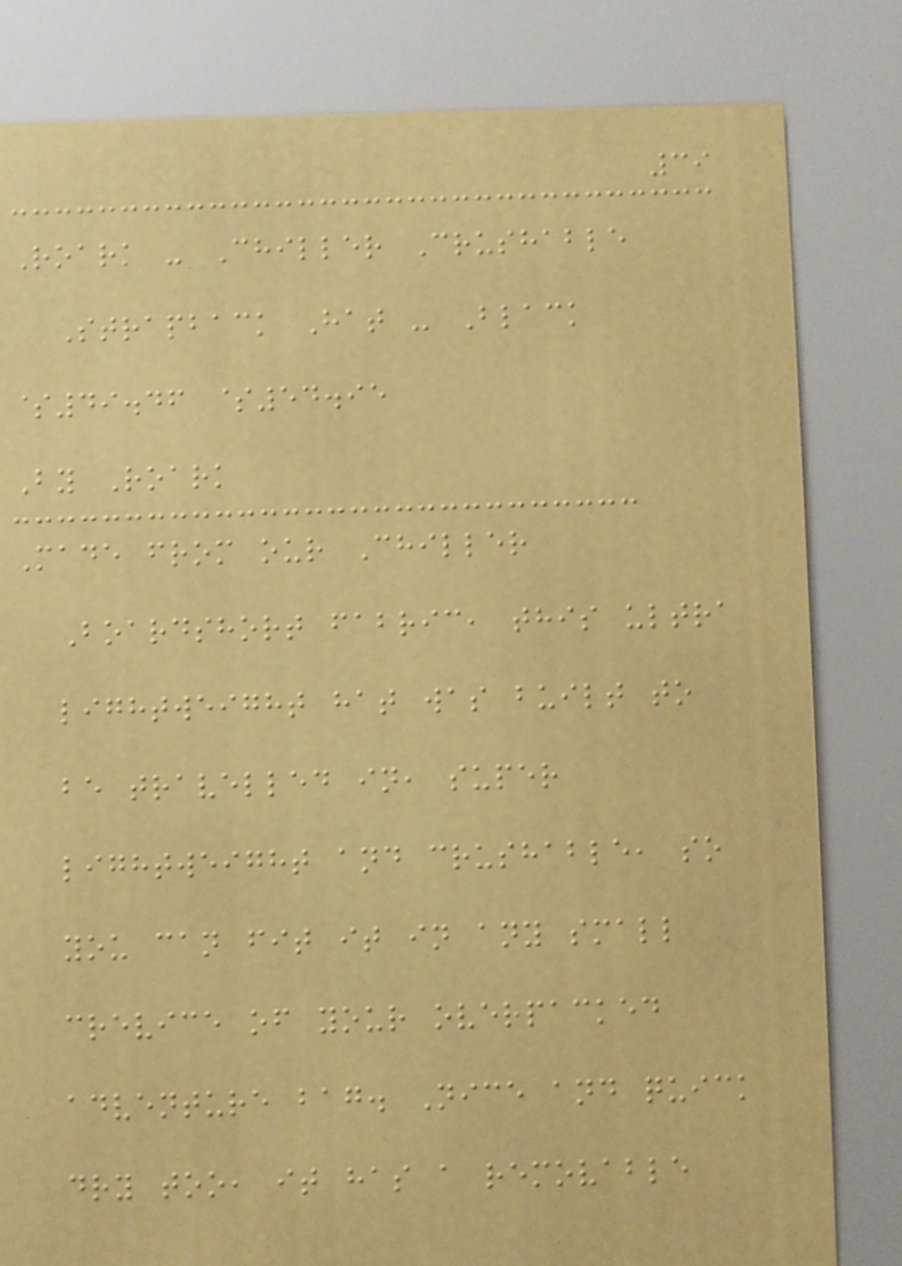39
Roark - Chiller Crushable
Strapback Hat - Black
$49.46 $54.95
By Roark
Made from our Chiller
Boardshort fabric, this ultra
lightweight hat was built to
be travelled in, super
lightweight and crushable, so
you can fit it in any small
crevice of your overpacked
adventure bag. Nice and quick
dry too, it has a removable
